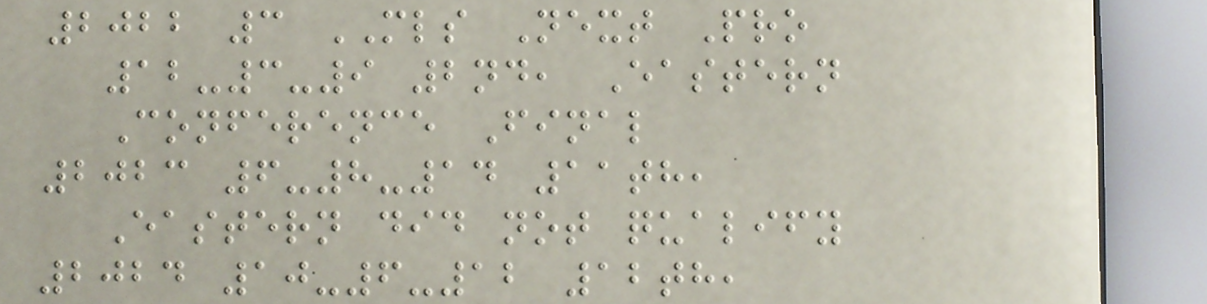2022 3 MLS Next Pro
12-3-9 2nd, Eastern
Conference Final
2023 6-8-14 11th,
Eastern did not qualify
2024 10-6-12 12th,
